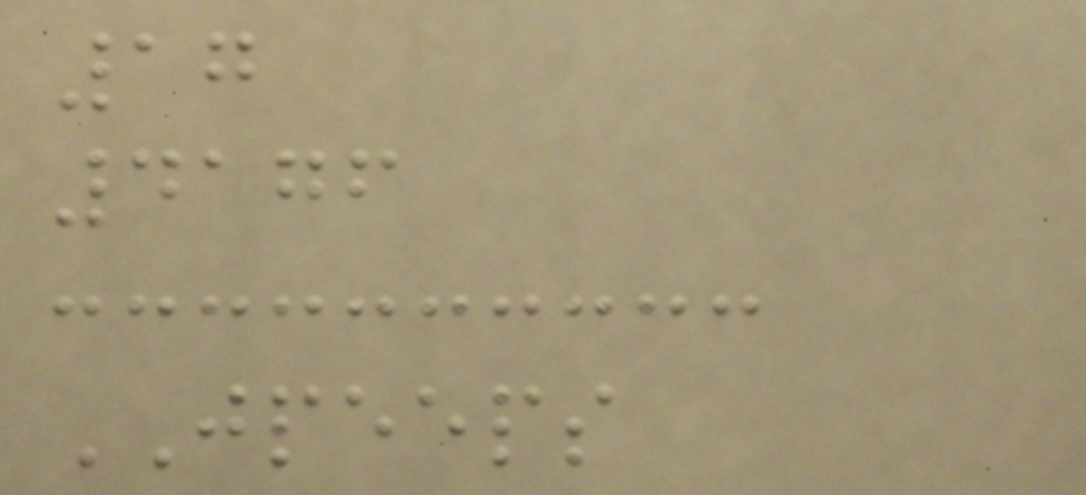17
4176
JPEEPS
